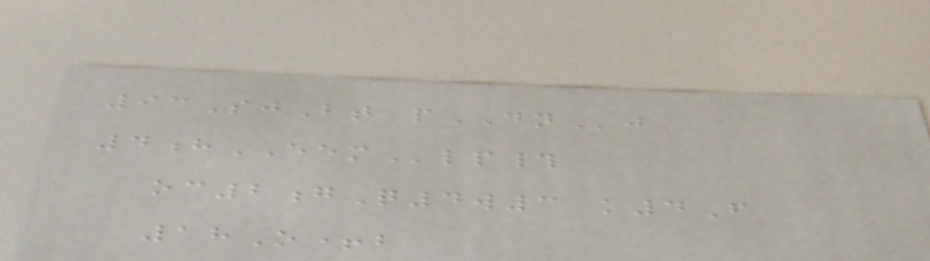93SjBt pDNj
4hEEMlp#
oc2gQ4w3 k4F
18O+b
